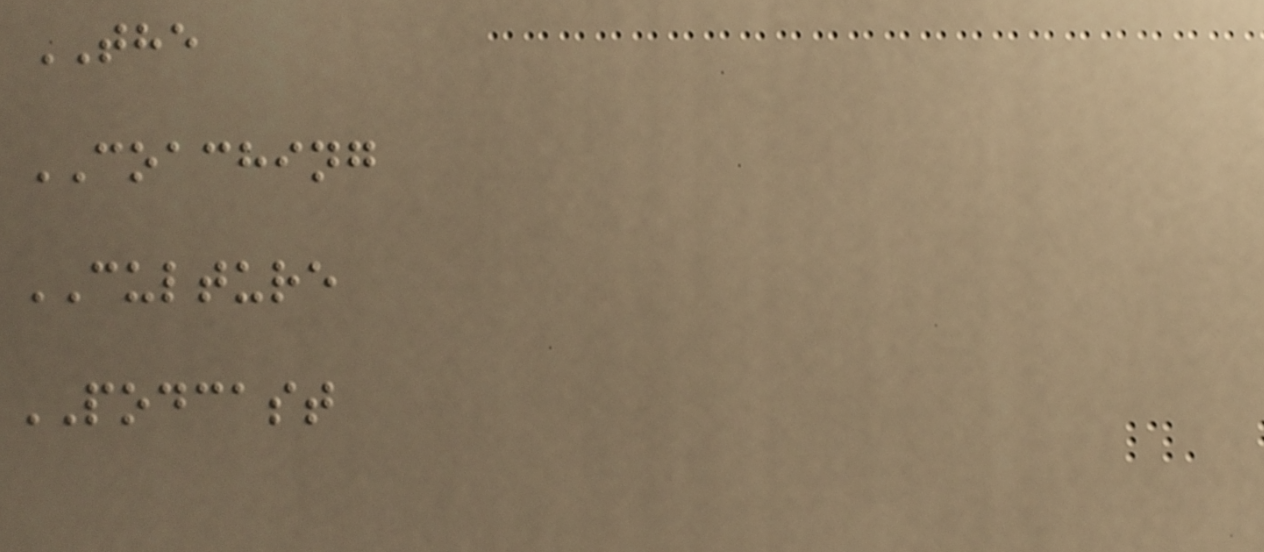THE
COACHING
CULTURE
PODCAST
